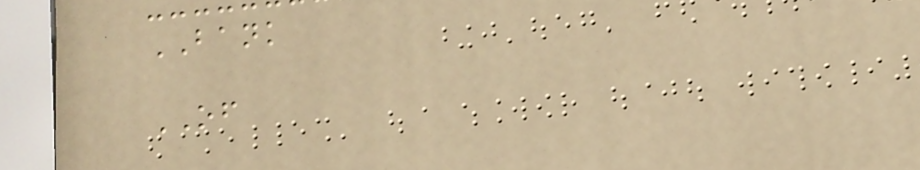BANK
OF
